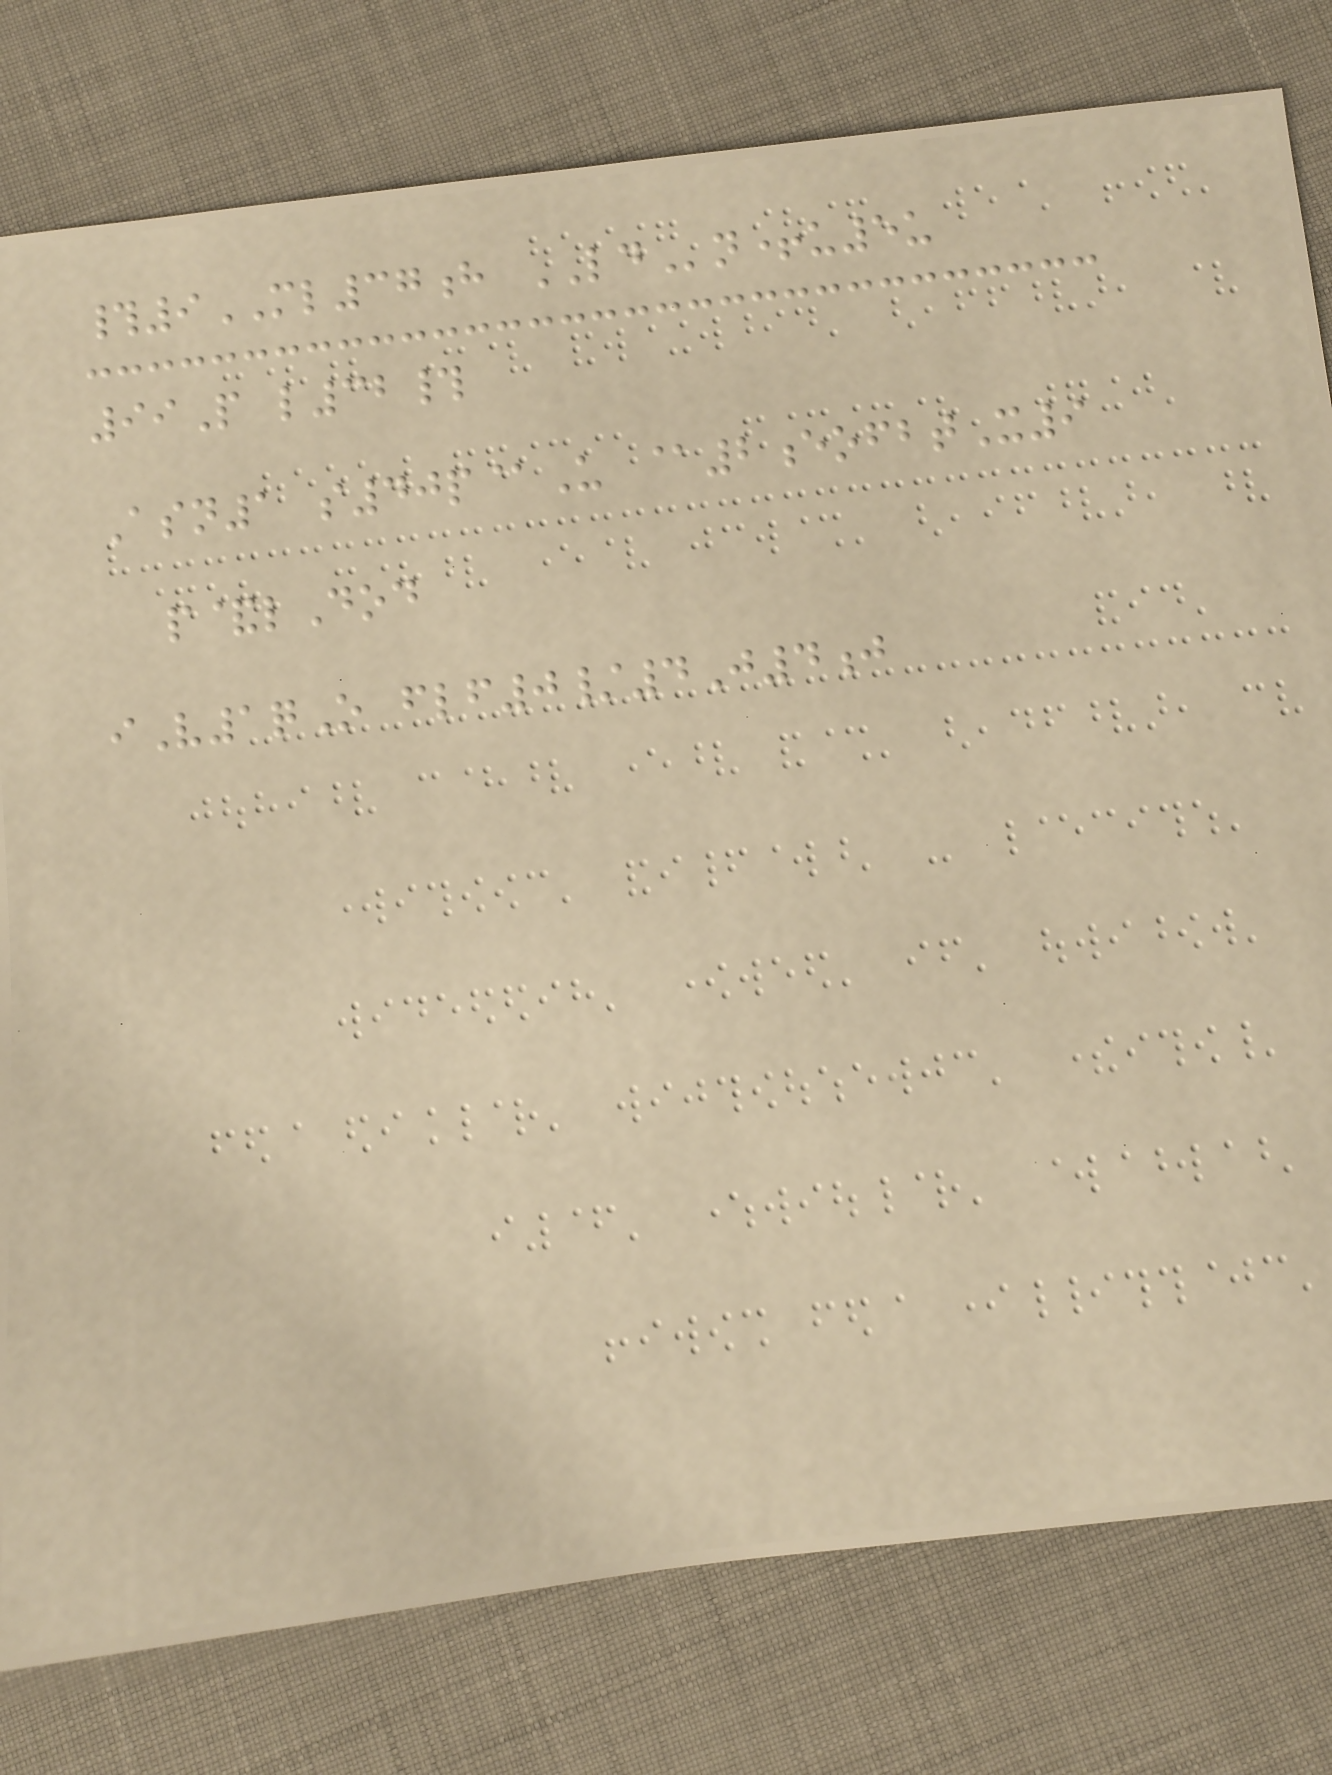#9ML37h LDn+u5u
99P l32#
Asn1 s40p@U @2eofbtX9
p&lDod
iV1qO flf0/4J4j
